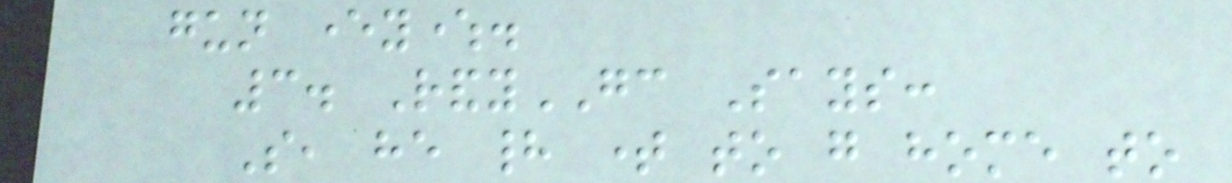gun everywhere.
3. RandyGC Says:
So, he had time to go home to
